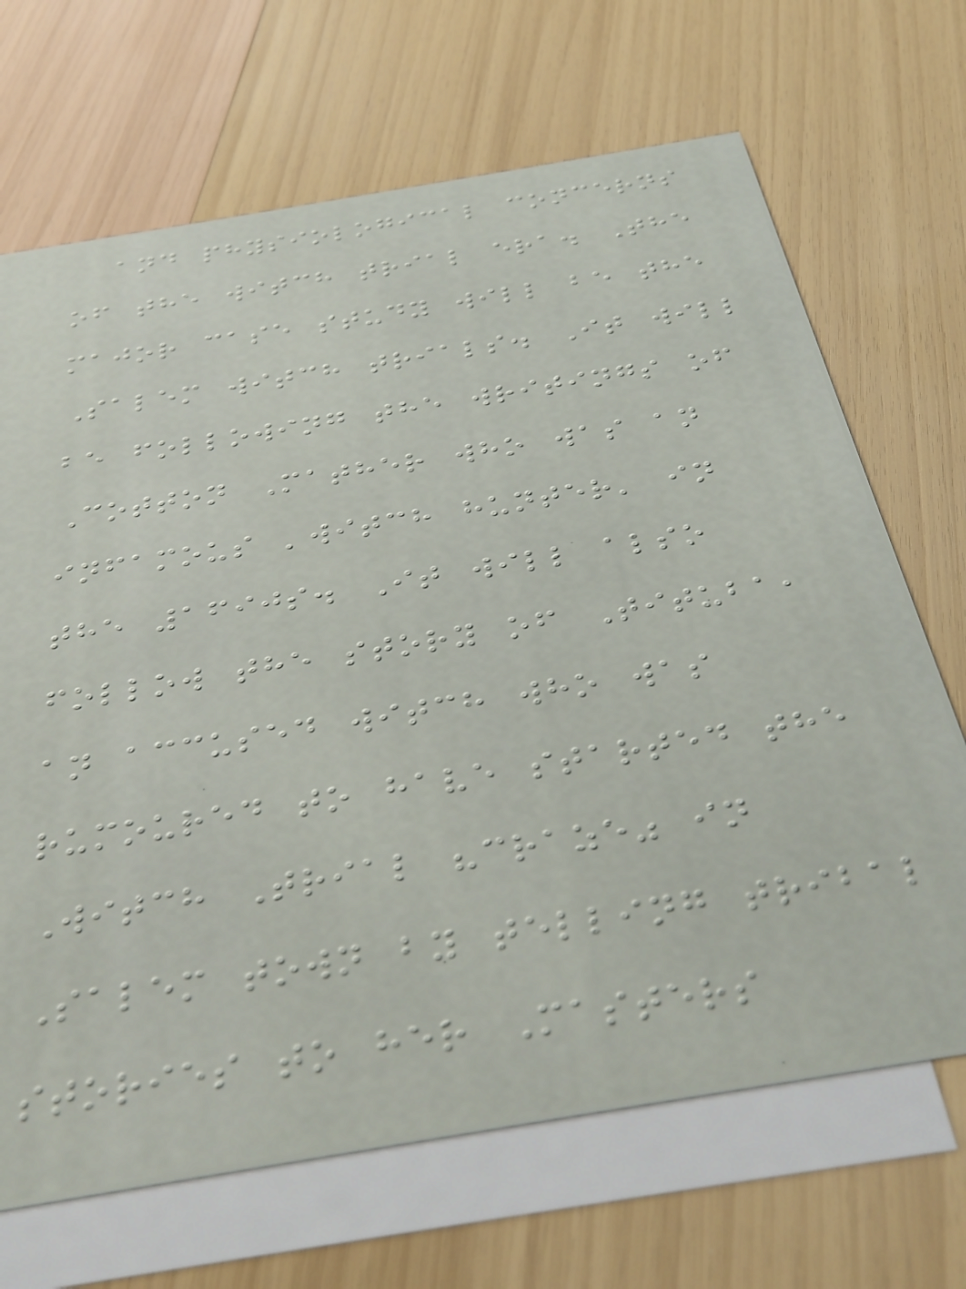and physiological concerns
of the witch trial era. The
major case study will be the
Salem witch trials. It will
be following the writings of
Cotton Mather who was an
infamous 'witch hunter' in
the 1690s. It will also
follow the story of Tituba,
an accused witch who was
rumoured to have started the
Witch Trial "craze" in
Salem town by telling tribal
stories to her Masters
